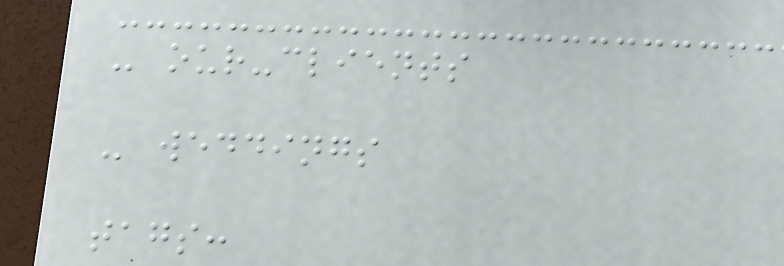- our-clients
- weddings
tags:
